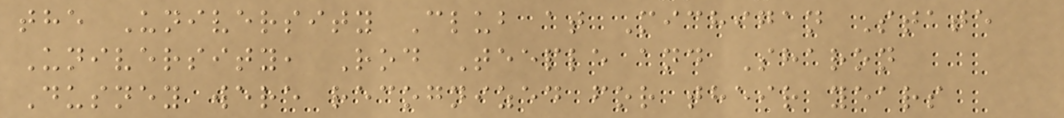the University Club at Michigan State
University, Rod Teeple and Sharon
Dusney were recognized for their years
